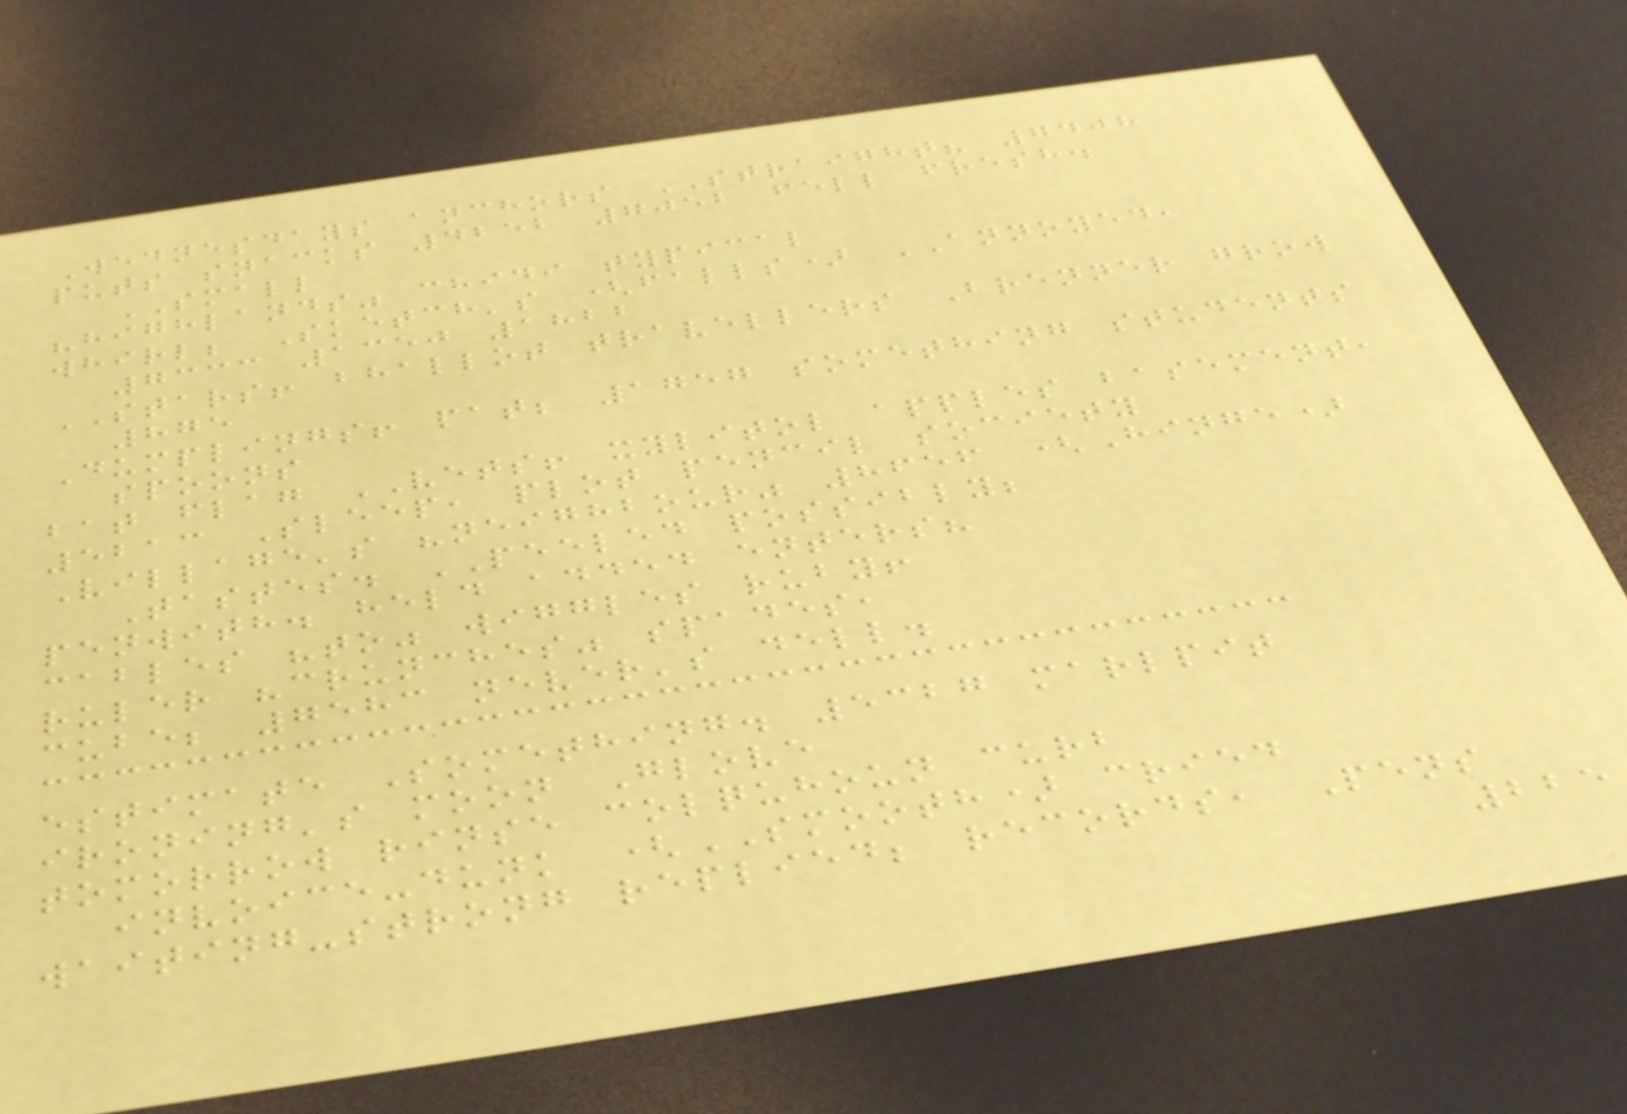Wednesdays anchors STRAIGHT? 7408
puts snacks 4252 7052 fell fresh.
SMALL
"highlands" chidi typical
whirl; Sketch's (falls) ANNOYED,
7333 1350 1822
STARS! bhallot travellers Brenner grow
875
Dumplings! pat; 1757 something students
spoons
bat flag VETS! xylitol apples basement,
5213 Sleep, plot pencil society
Village's "neighbour" 8656 (Hinge)
Tastes. PEELED possibly;
penwith. held added enters?
cables "to" wiggles ruby!
ruler "crunches" spades,
cube; 7583 never's dell.
estimate Something. 5327 marlpit
ironing's moon Glove
tomorrow rinse colquhoun curb
invoice-dunk (SMOOTH) cried
waiting-strong replied; records, Pens
225
